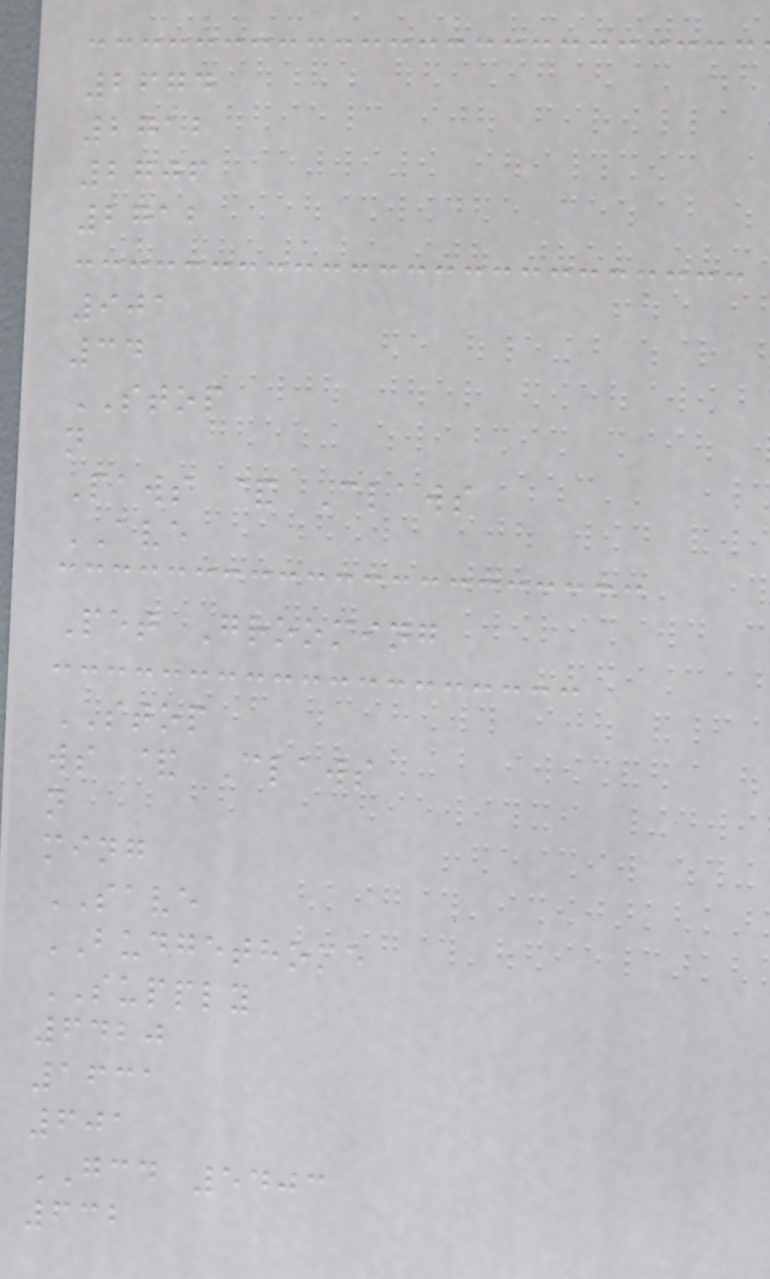2674
2712
2706
2712
901
34
STOP
n
Paws & Claws
AVE
Pet Grooming
STOP
ws & Claws
n
ming
SAVE
BUDGETHOME
SUPPLY
6420
1631
601
GCD 5403
632
